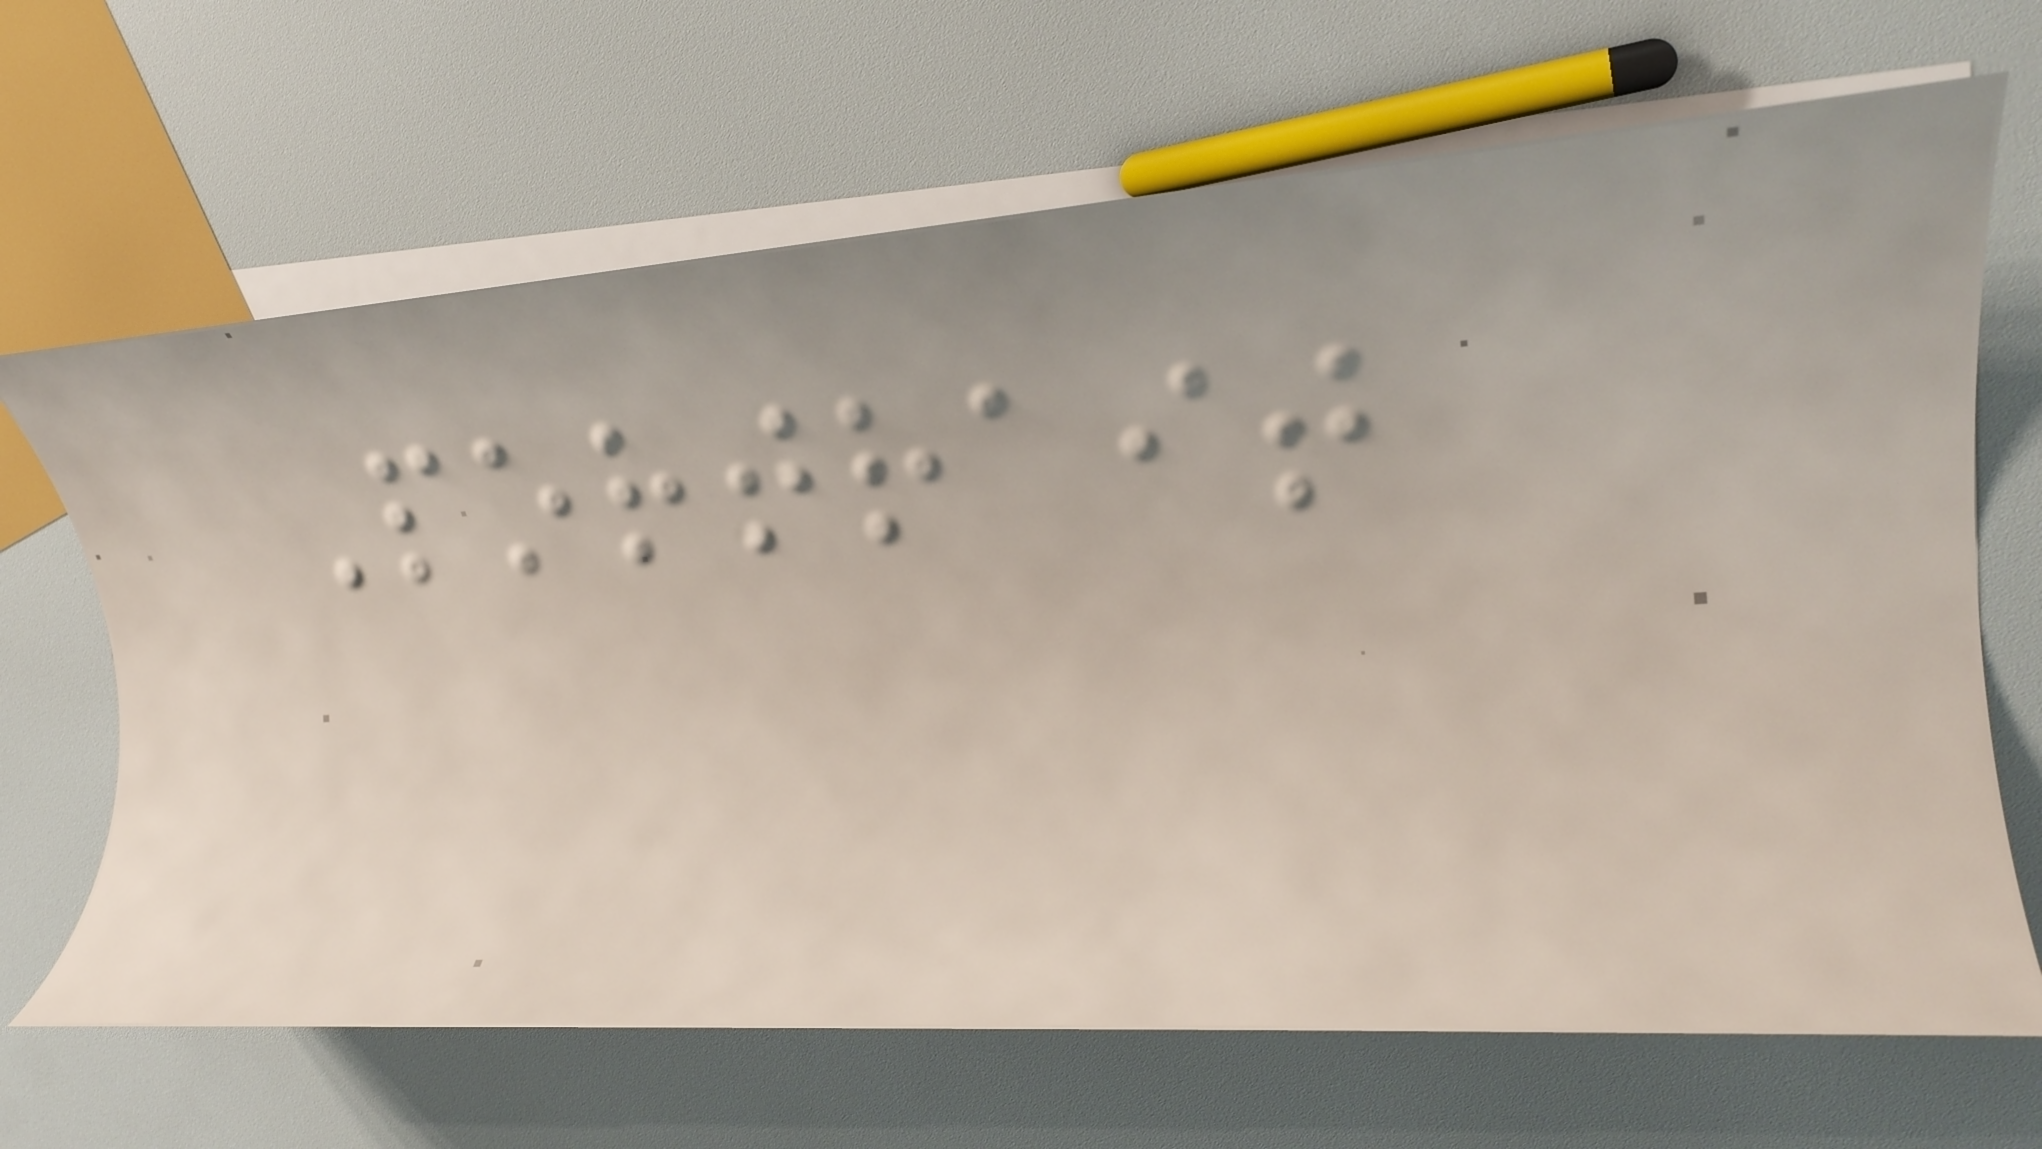Portrait
